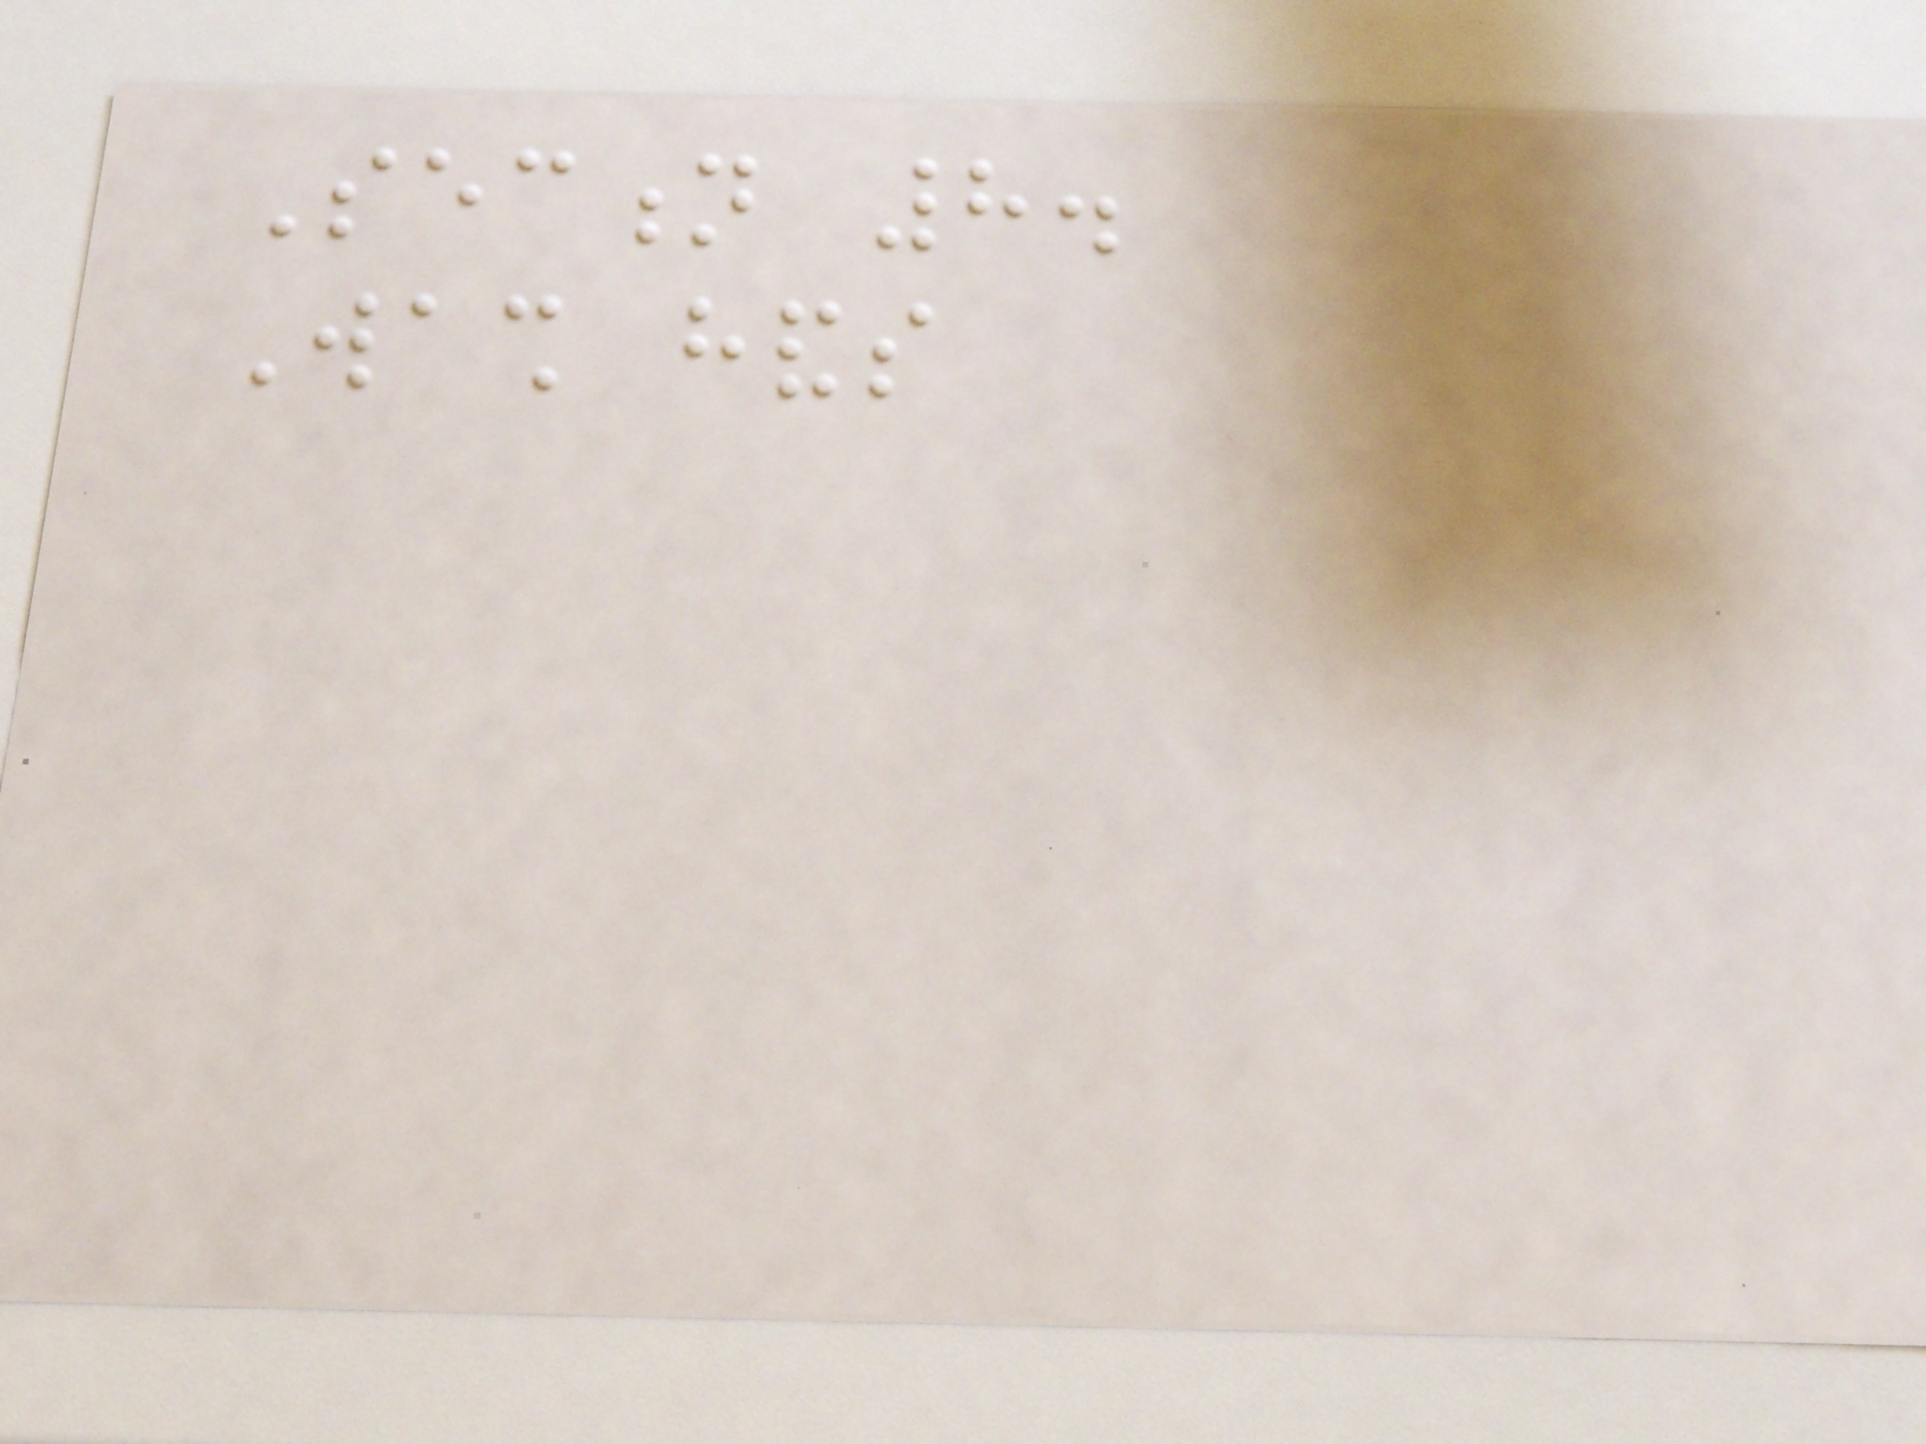Section 8.
Wash hands
